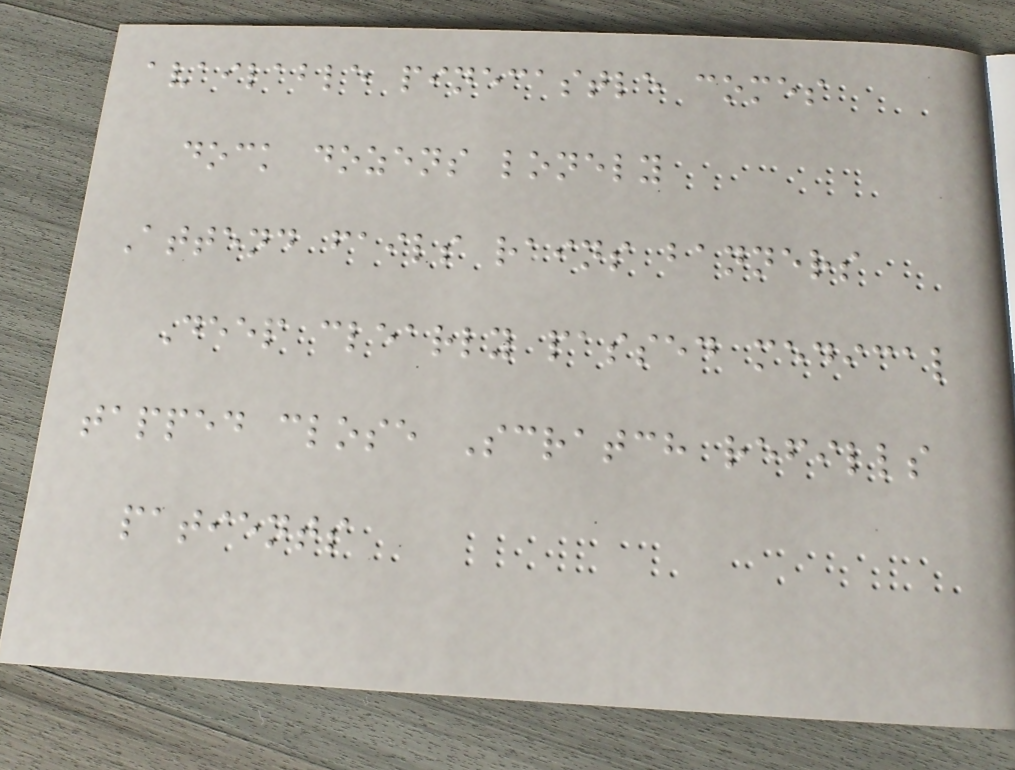available pinecastle comes
dock dozens lonely
Attend fails rains banners
Deep clearly passed medical
tapped close Scratch refills
patients
